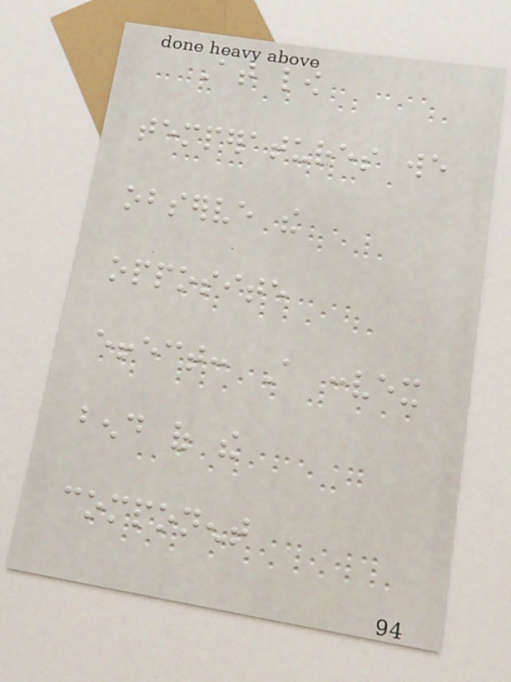At low
temperatures we
observe the
opposite
effect: A convex
bend of the
component
